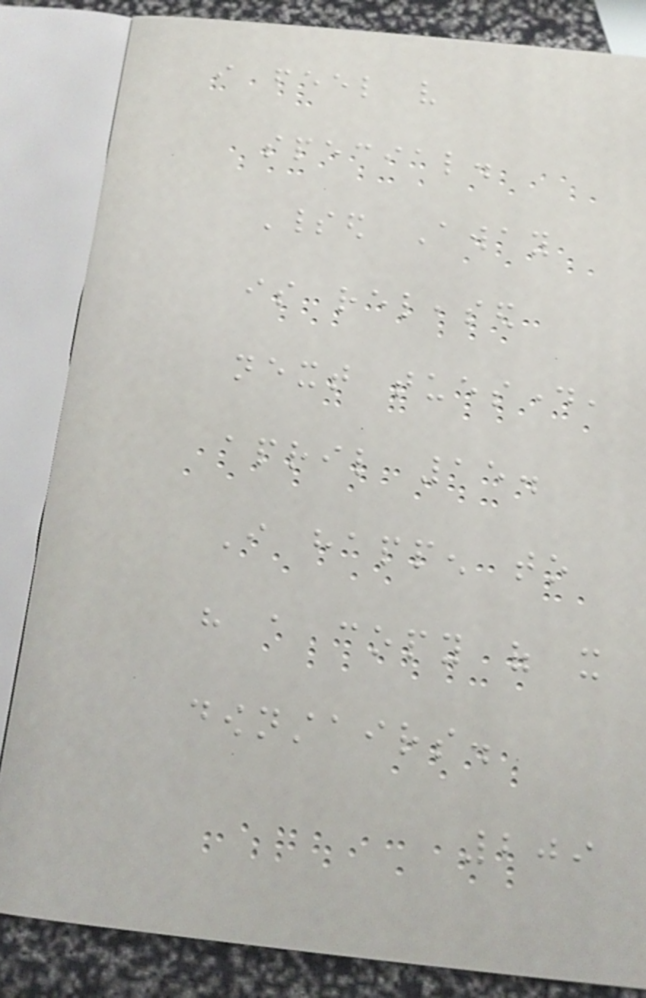i feel very
special.
Spirited Away
is released
next tuesday,
april 15.
I happen to
have a copy of it
downstairs.
209
